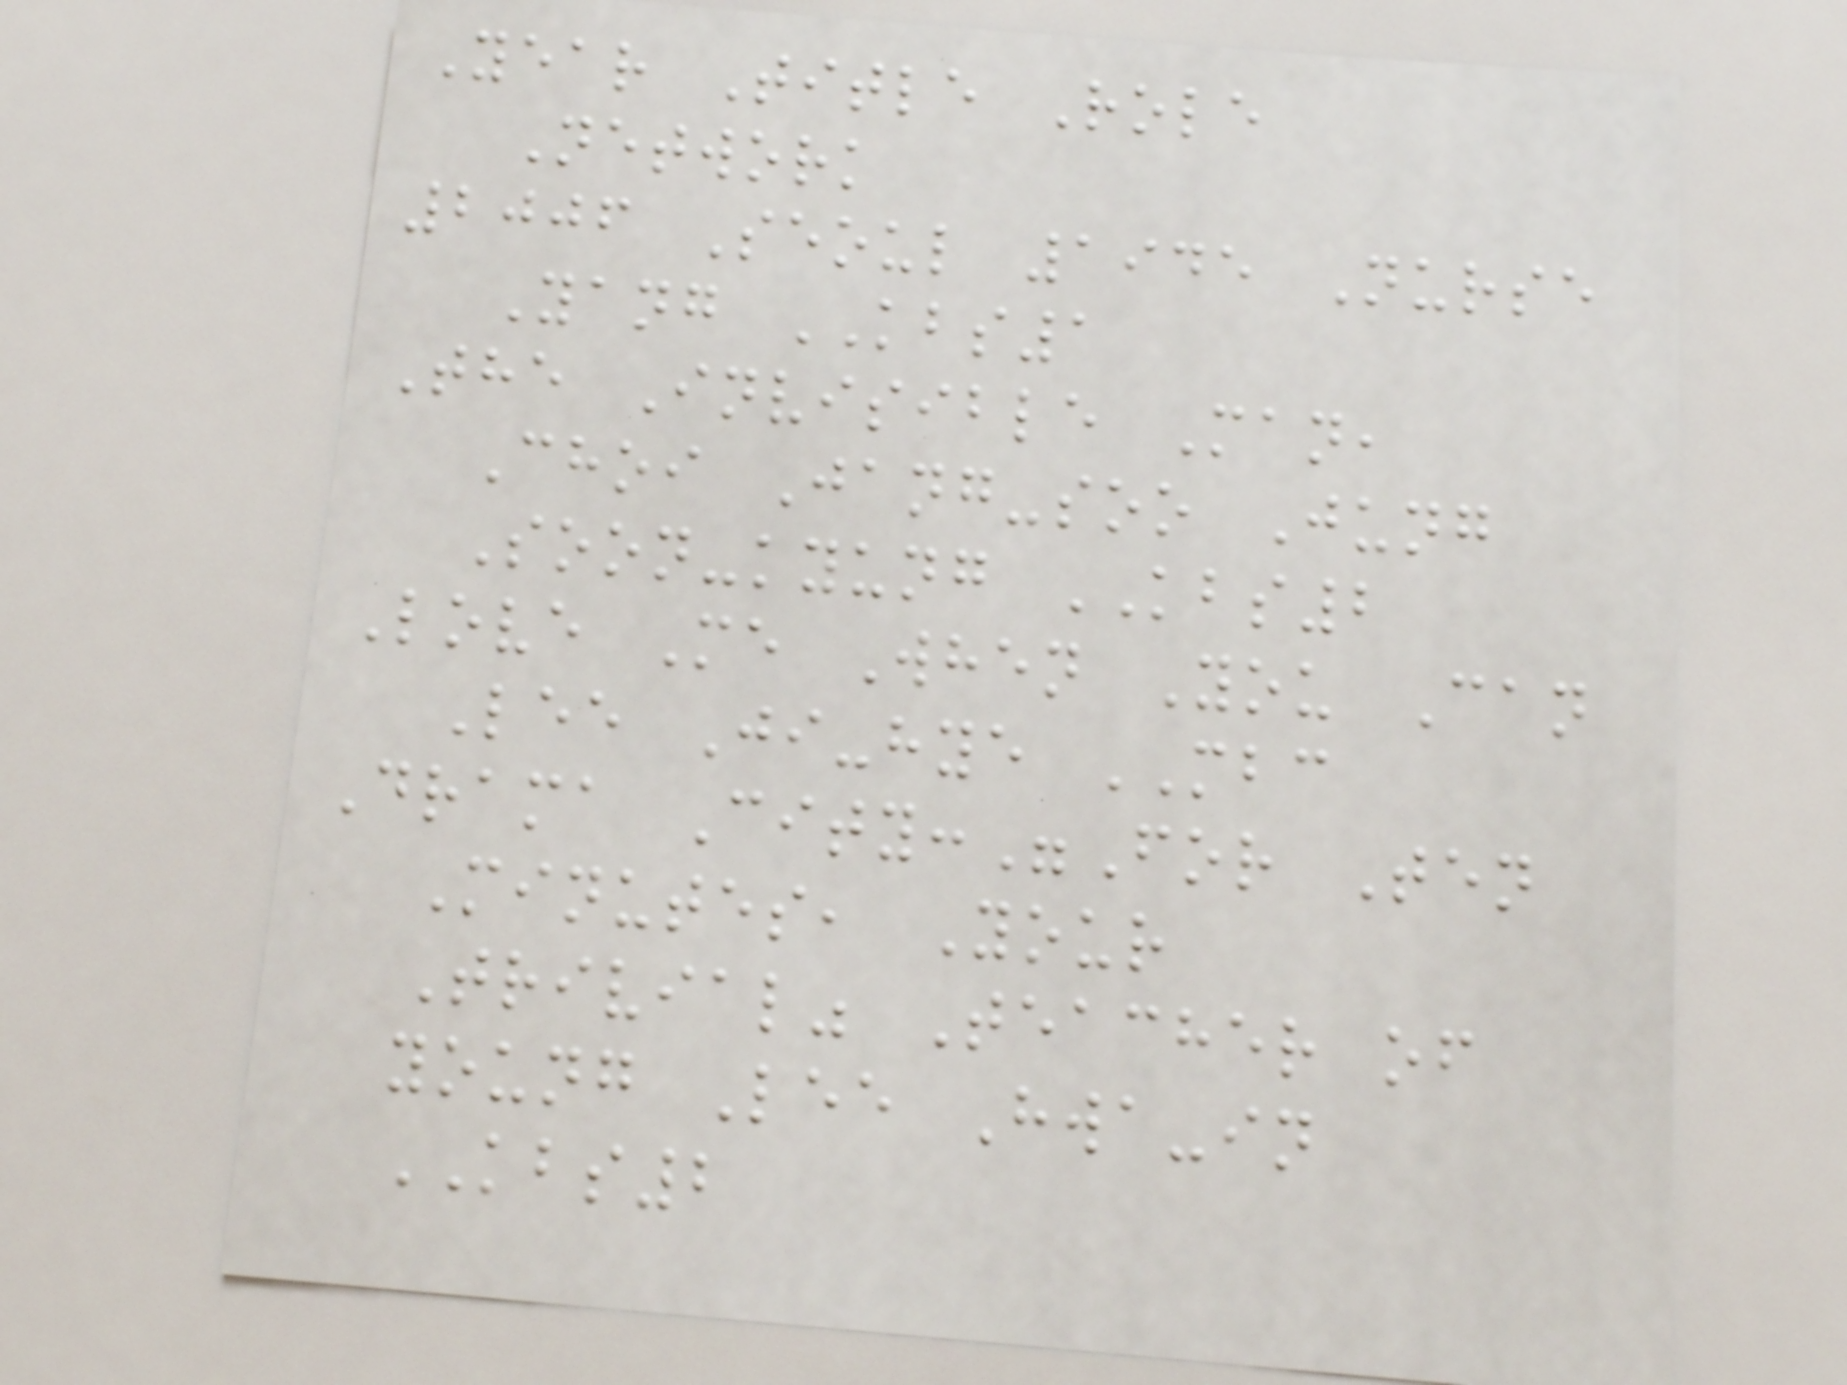Year Title Role
Network
2006 Seoul 1945 Nurse
Yang KBS1
The Invisible Man,
Choi Jang-soo Jung
Soon-kyung KBS2
Love Me When You Can
Lee Ji-hye MBC
Drama City:"For Ten
Minutes, Your
Trivial" Teacher of
young Lee Hwa-in
KBS2
